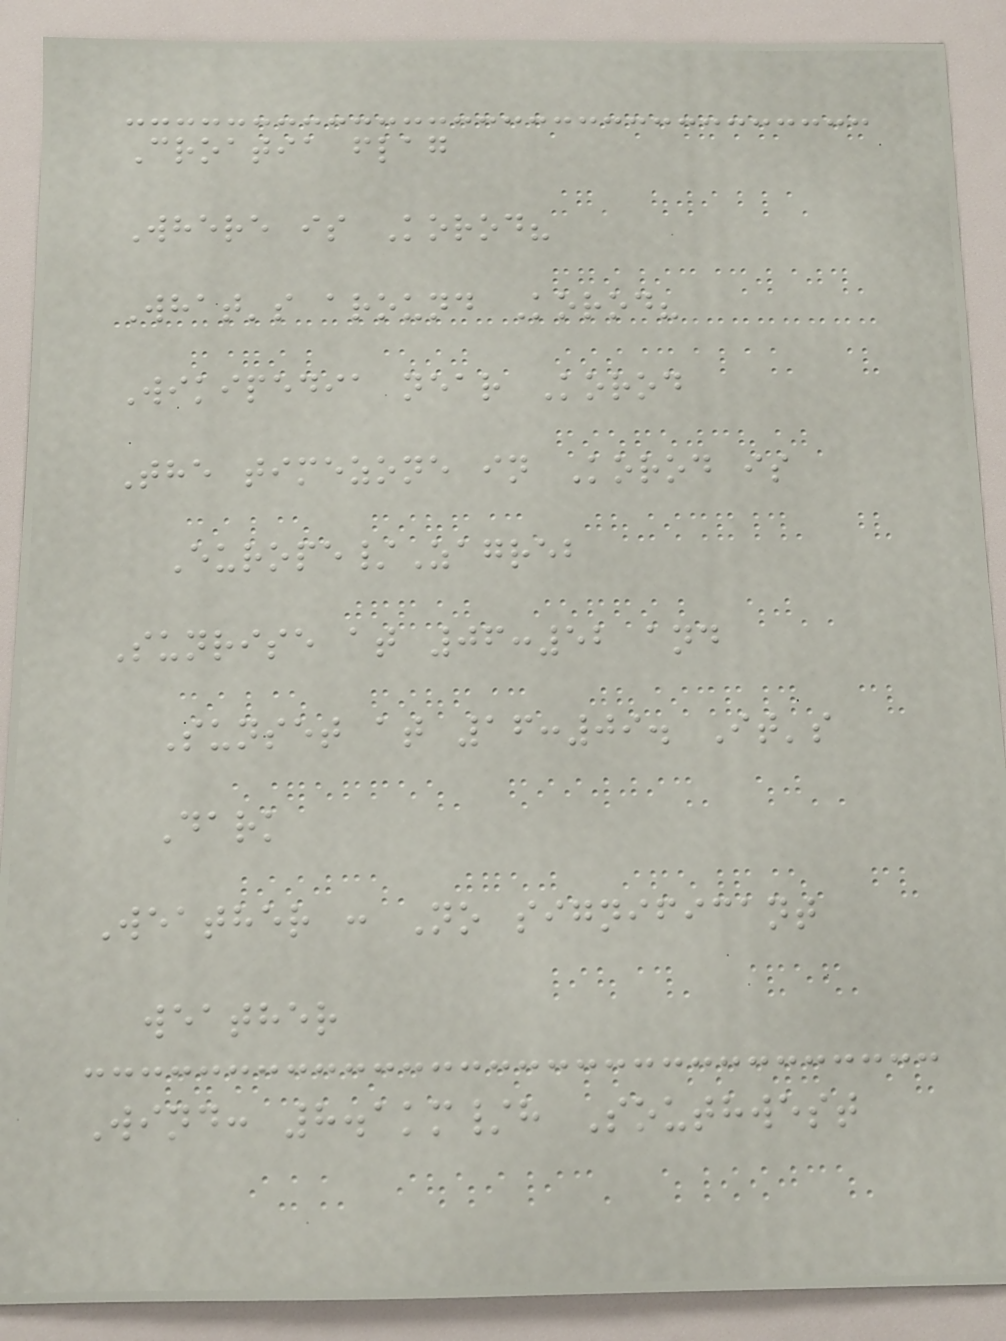Croatia flag
Where is Korod?
What's around Korod?
Wikipedia near Korod
The timezone in Korod is
Europe/Zagreb
Sunrise at 06:52 and
Sunset at 16:09. It's
Dark
Weather : No significant
weather
Wind: 8.1km/h Southwest
